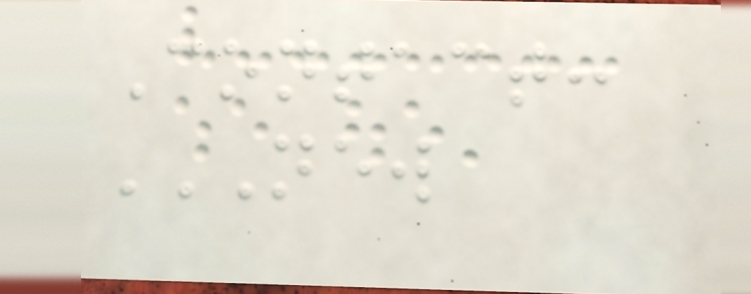Contact:
NEW
